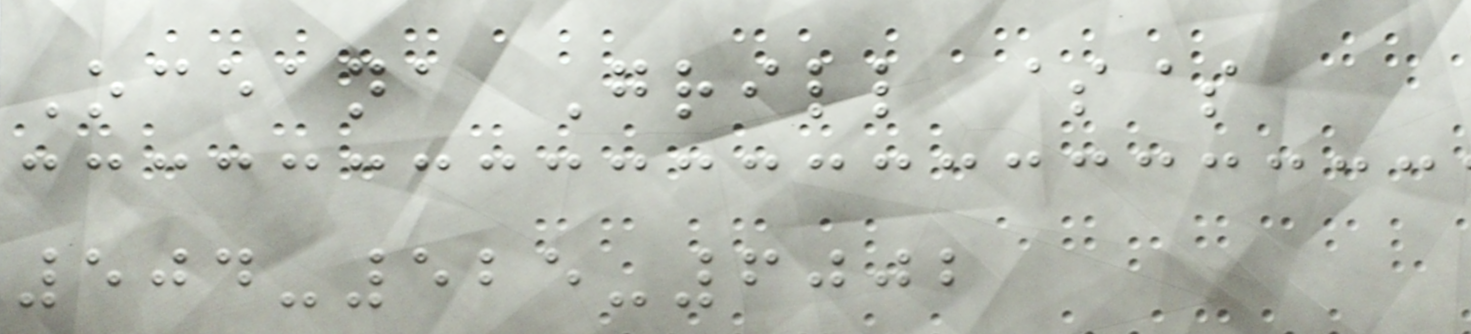Oceana Grill $$
504-525-6002
